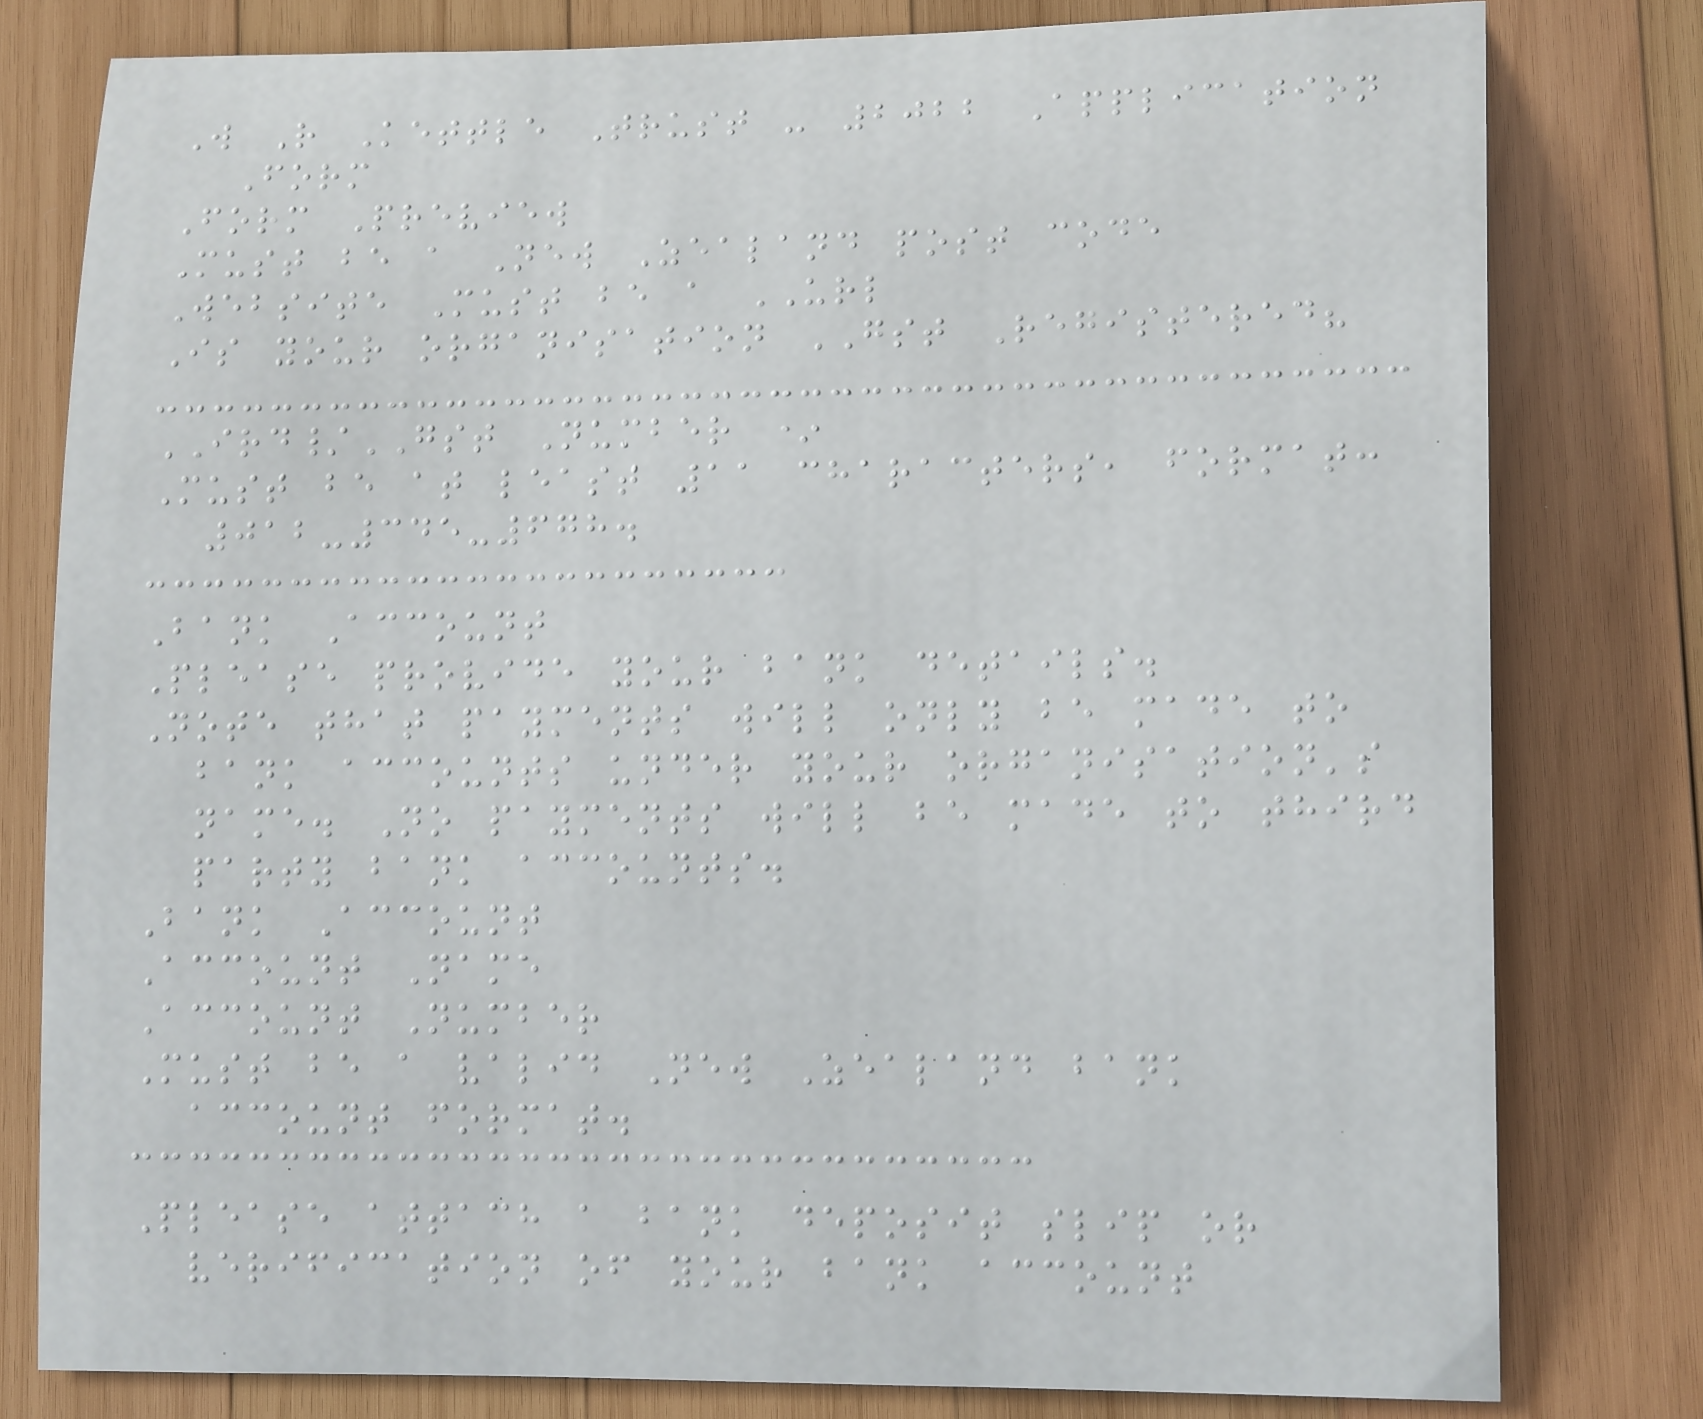W R Kettle Trust - 2022 Application
Form
Form Preview
Must be a New Zealand post code
Website Must be a URL
Is your organisation GST Registered?
IRD/GST Number *
Must be at least 11 characters, format:
012-345-678.
Bank Account
Please provide your bank details.
Note that payments will only be made to
bank accounts under your organisation's
name. No payments will be made to third
party bank accounts.
Bank Account
Account Name
Account Number
Must be a valid New Zealand bank
account format.
Please attach a bank deposit slip or
verification of your bank account
